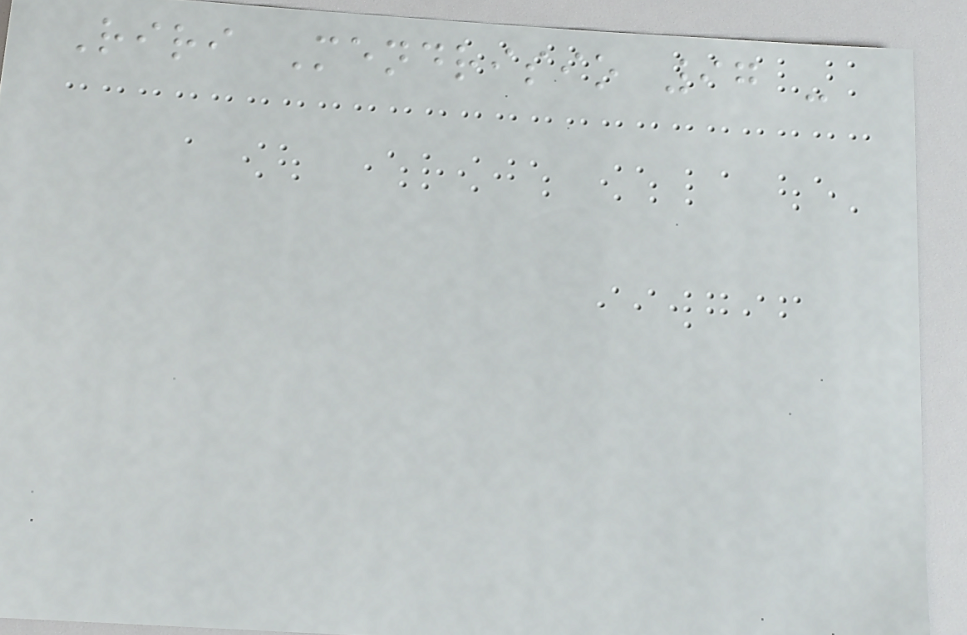Riri Mendrisio 97 -
